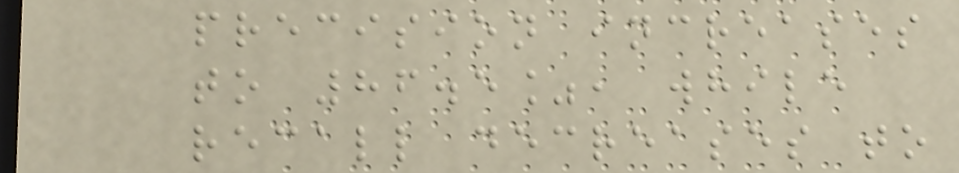precision increases
to 86.5%, while
recall decreases to
